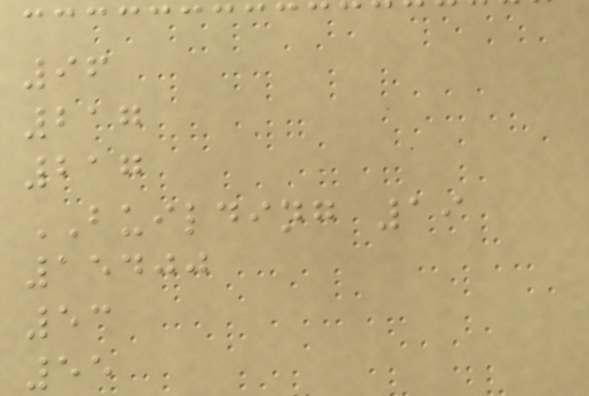96
217
217
BUILDING 19
15400
53
55
